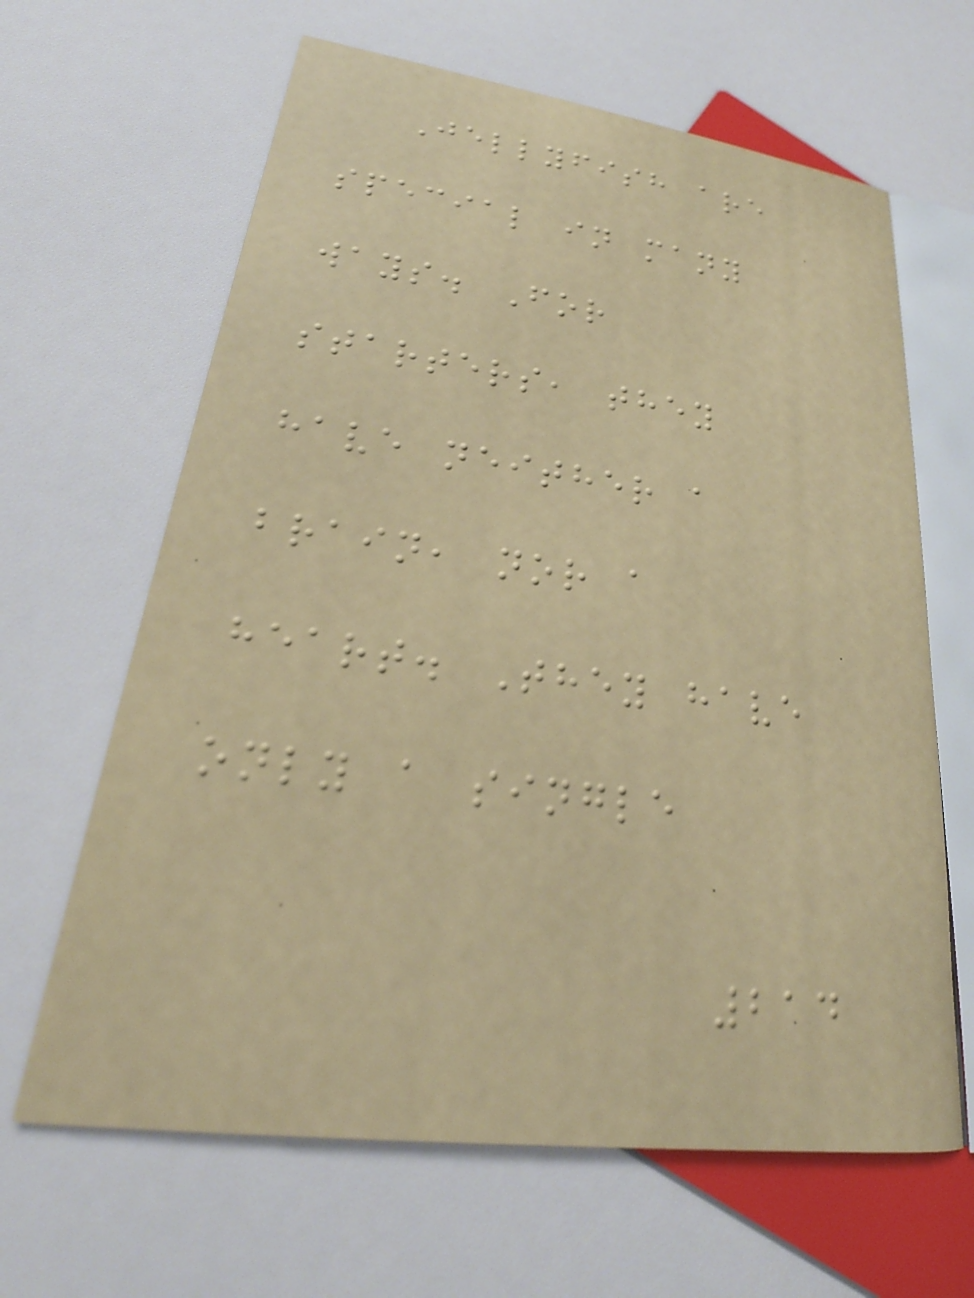Jellyfish are
special in many
ways. For
starters, they
have neither a
brain, nor a
heart. They have
only a single
214
